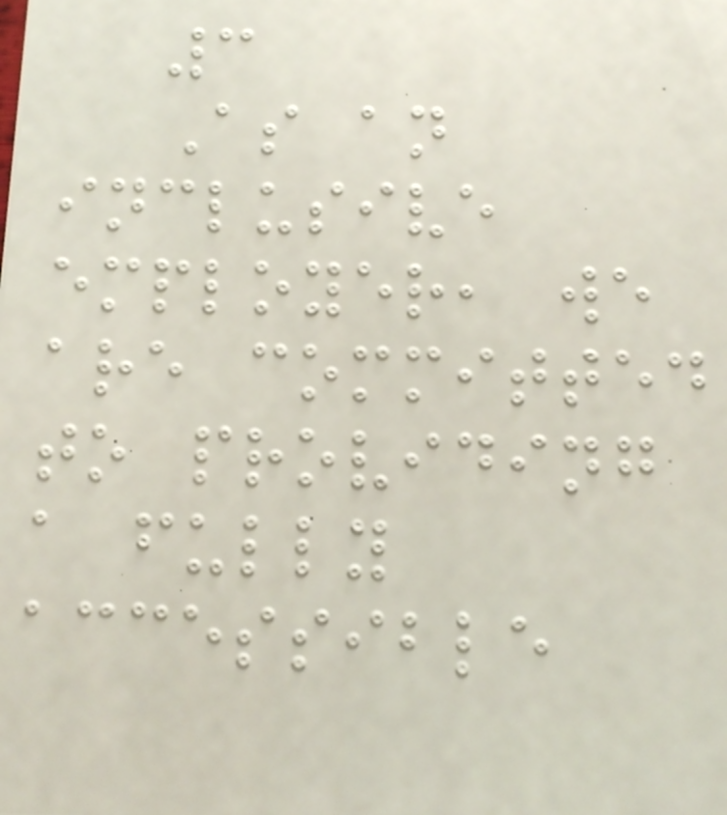3
As an
inclusive
employer, we
are committed
to providing
a fully
accessible
